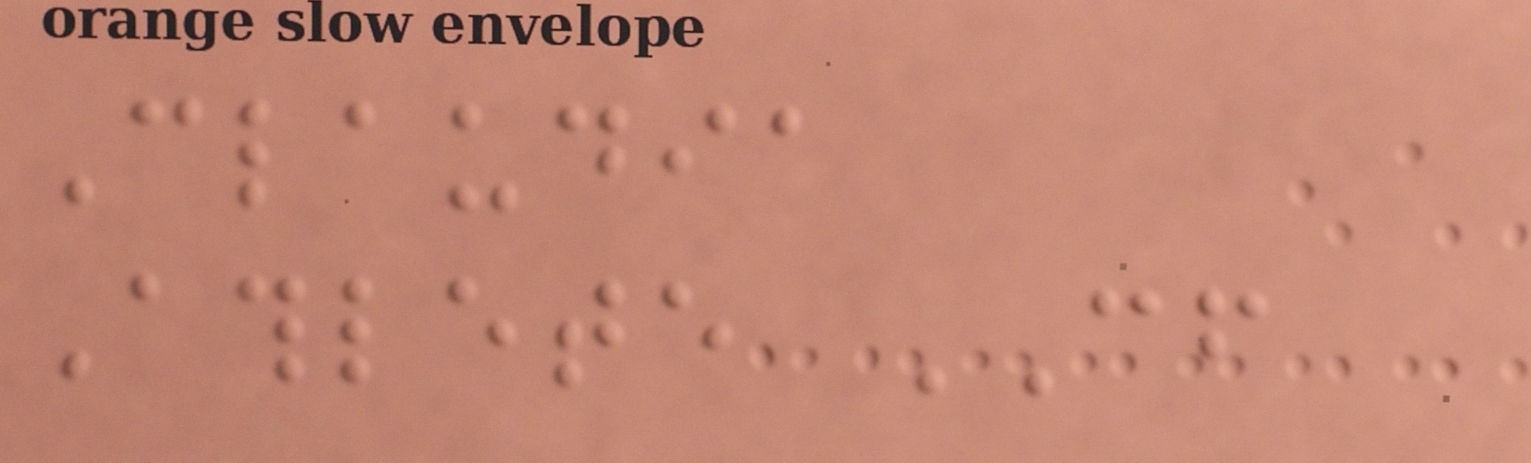Claudia
Athlete CF
